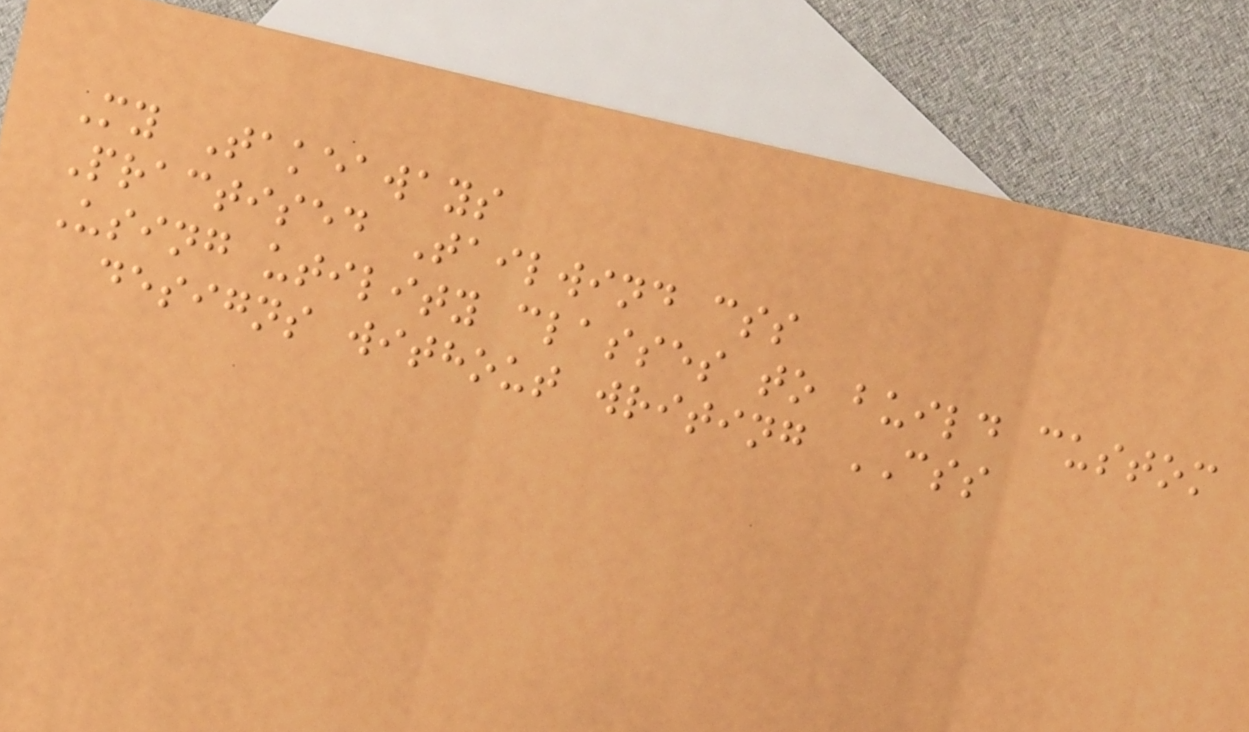My Takeaways
Practised Tailwind css
Using utility classes to build custom
designs without writing CSS
